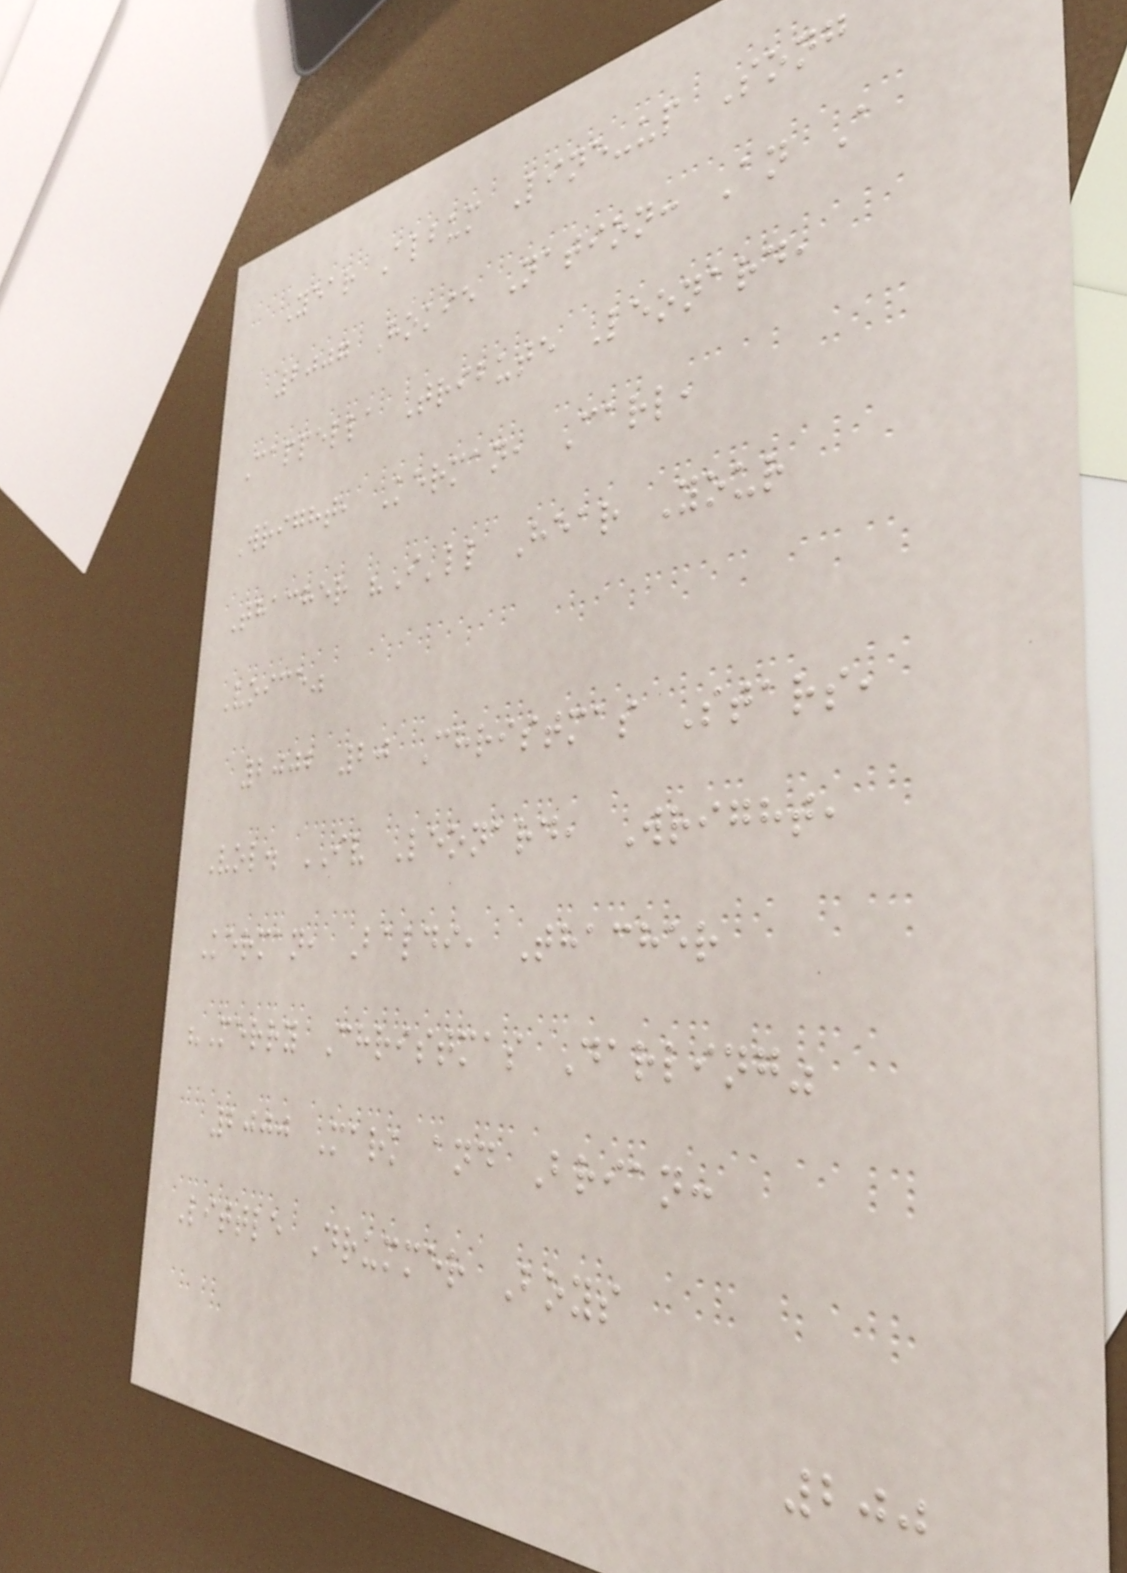Year Album Line-up Song
2007 Hokie Nation: An A
Cappella Tribute Leonard,
Wright, Kerman, Carl,
Thacher "I'll Hear Your
Voice"
2002 20 Christmas Stars,
Vol. IV Leonard, Wright,
Kerman, Baldi, Thacher
"Merry Christmas Darling"
2000 Mark and Brian:
Little Drummer Boys
200
